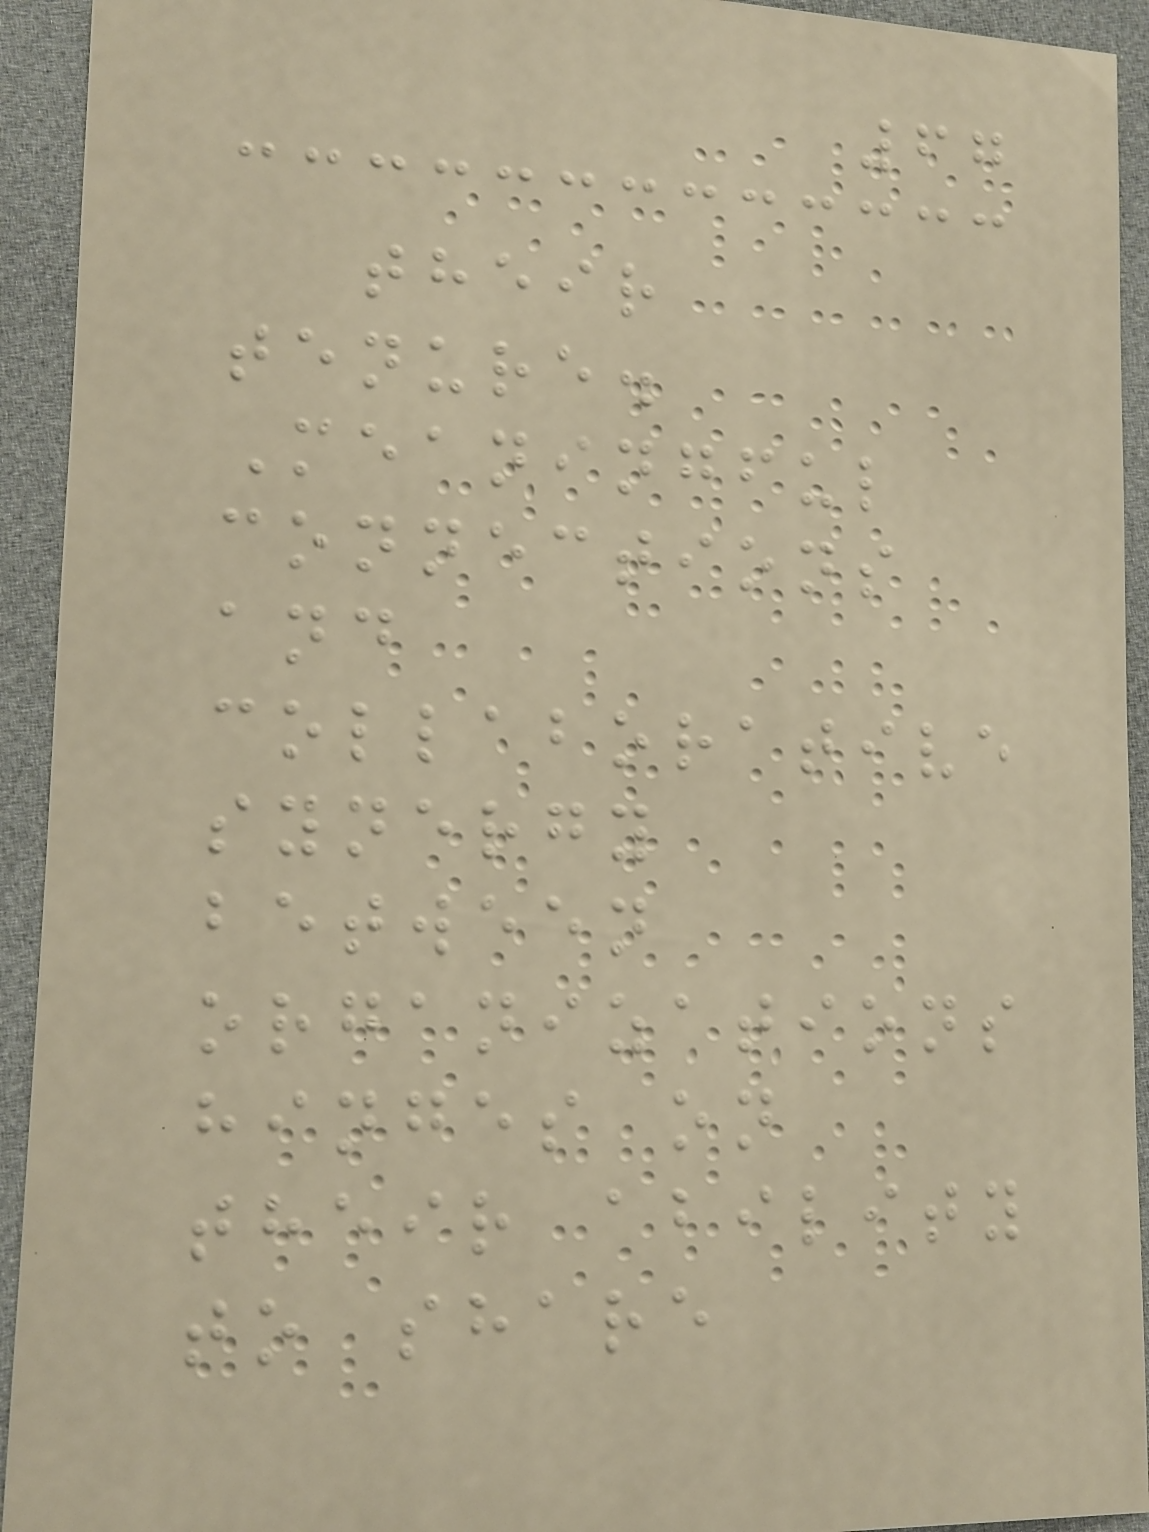67
their
tenure.
Meaningful
connections
and
collaborative
synergy
between
organizations
hinges on
their ability
to share
